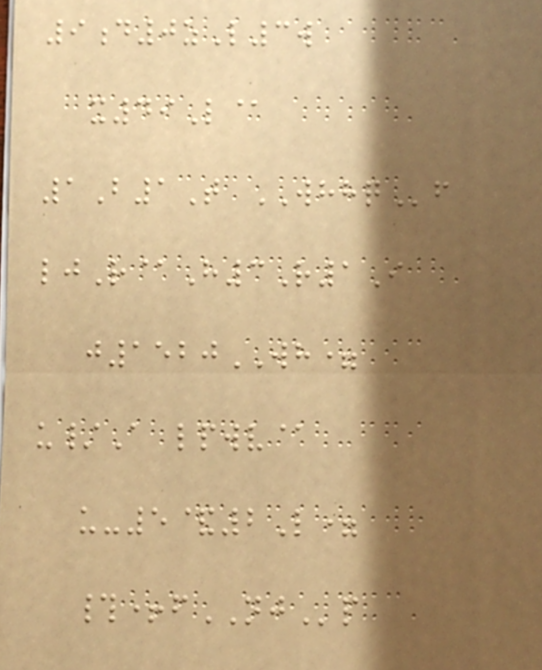9d0zL3w
x49L@
1B1T WHHQf
ljR@H3R1I
j1520WH=
u/A lpwv@
u-5&2L=
#+fNJp
